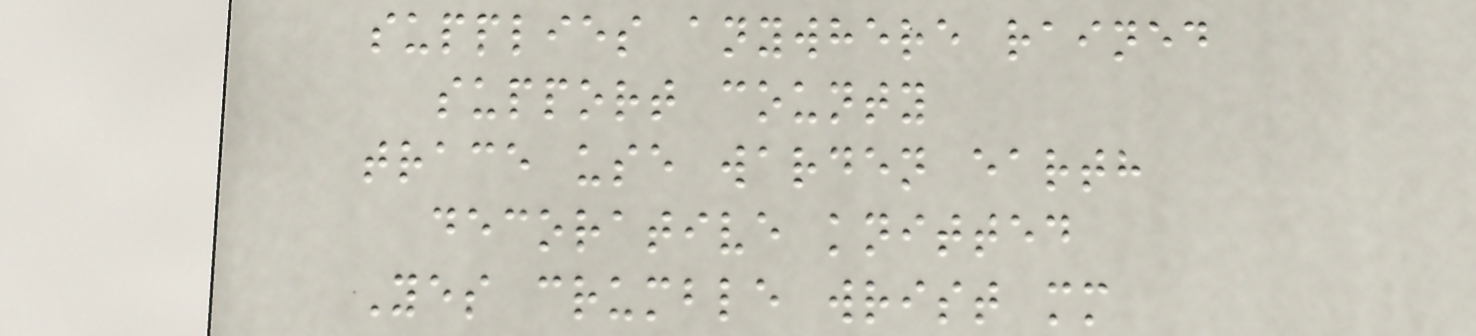supplies anywhere rained
support county
trace use warden earth
decorative knitted
Yes crumble wrist mm
